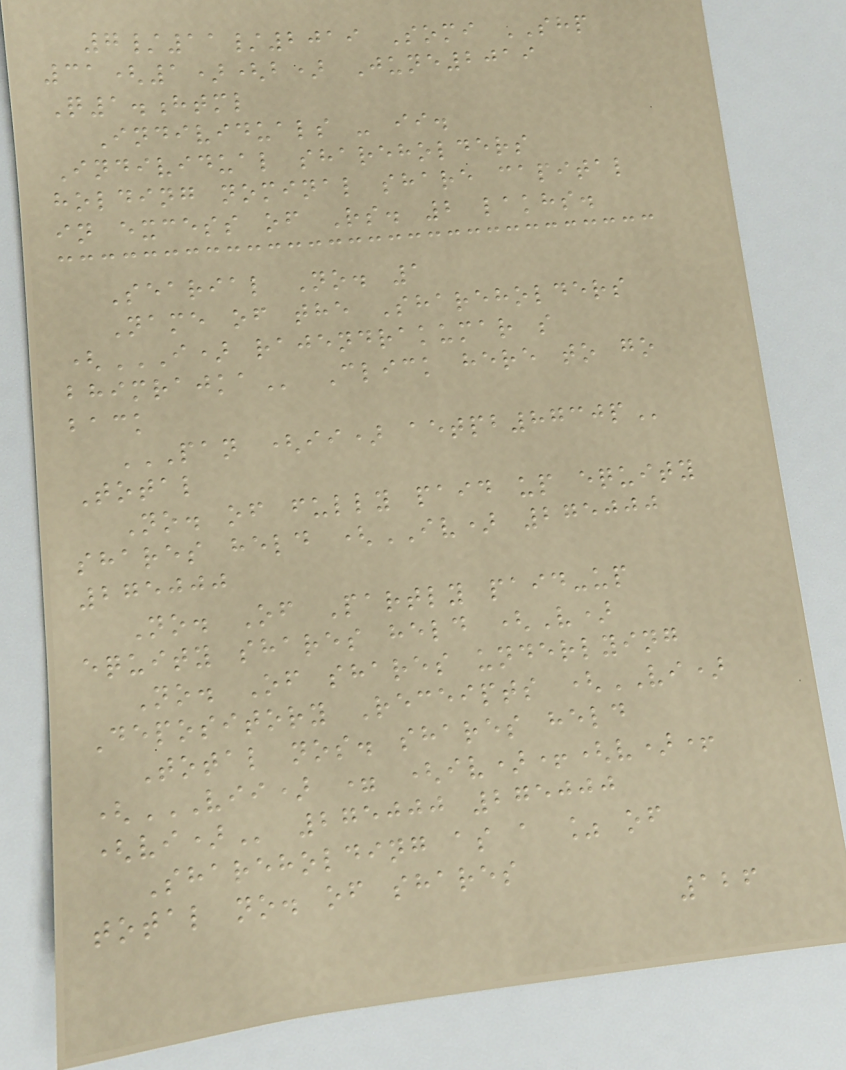7/11/2019 Somi SHP
31(1)(b) June2019
Q1.html
Individuals - ii.
Individual shareholders
holding nominal share capital
in excess of Rs. 2 lakhs.
Searial No. 1
Name of the Shareholders
(I) RAJENDRAKUMAR S
BHIMRAJKA Click here to go
back
PAN (II) AETPB8730P
Total
No. of fully paid up equity
shares held (IV) 275000
275000
No. Of Partly paid-up
equity shares held (V)
No. Of shares underlying
Depository Receipts (VI)
Total nos. shares held
(VII) = (IV)+(V)+
(VI) 275000 275000
Shareholding as a % of
total no. of shares
126
